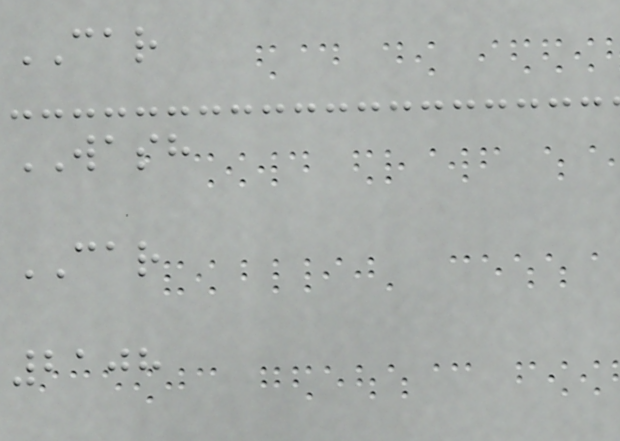CAR
WASH
CAR
2108
